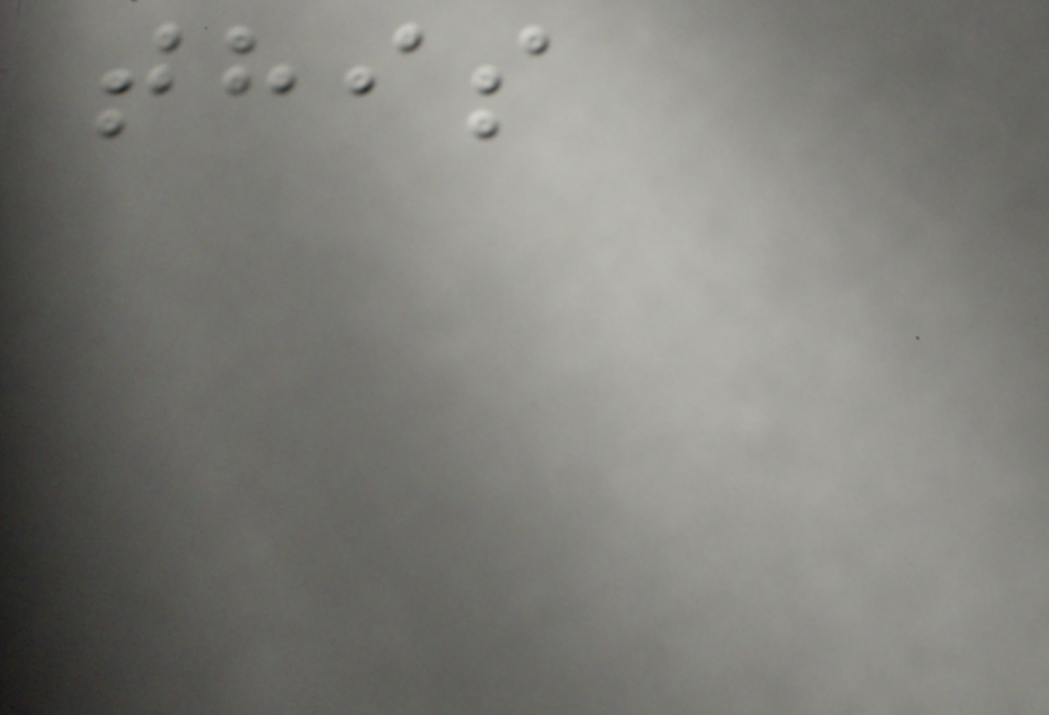this
